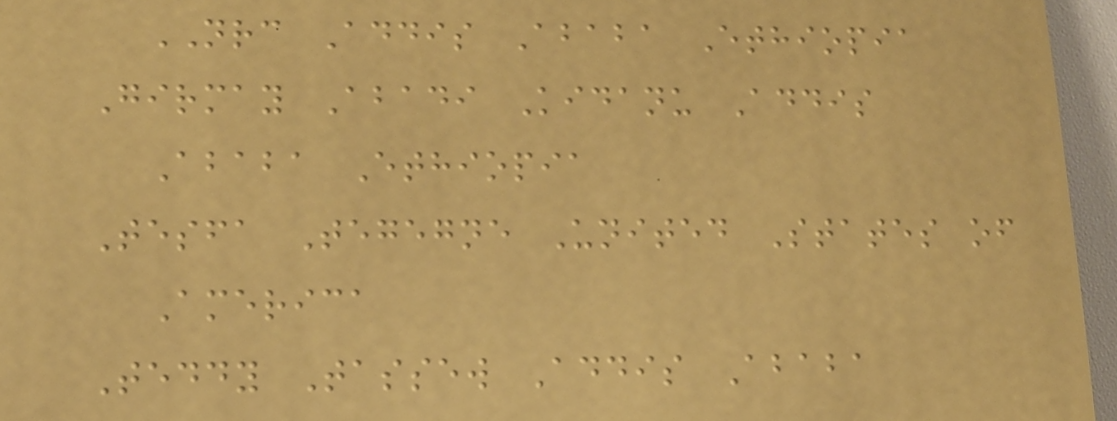NRC Addis Ababa Ethiopia
Girmay Abadi Kidanu Addis
Ababa Ethiopia
Tesfa Tegegne United States of
America
Teddy Tassew Addis Ababa
